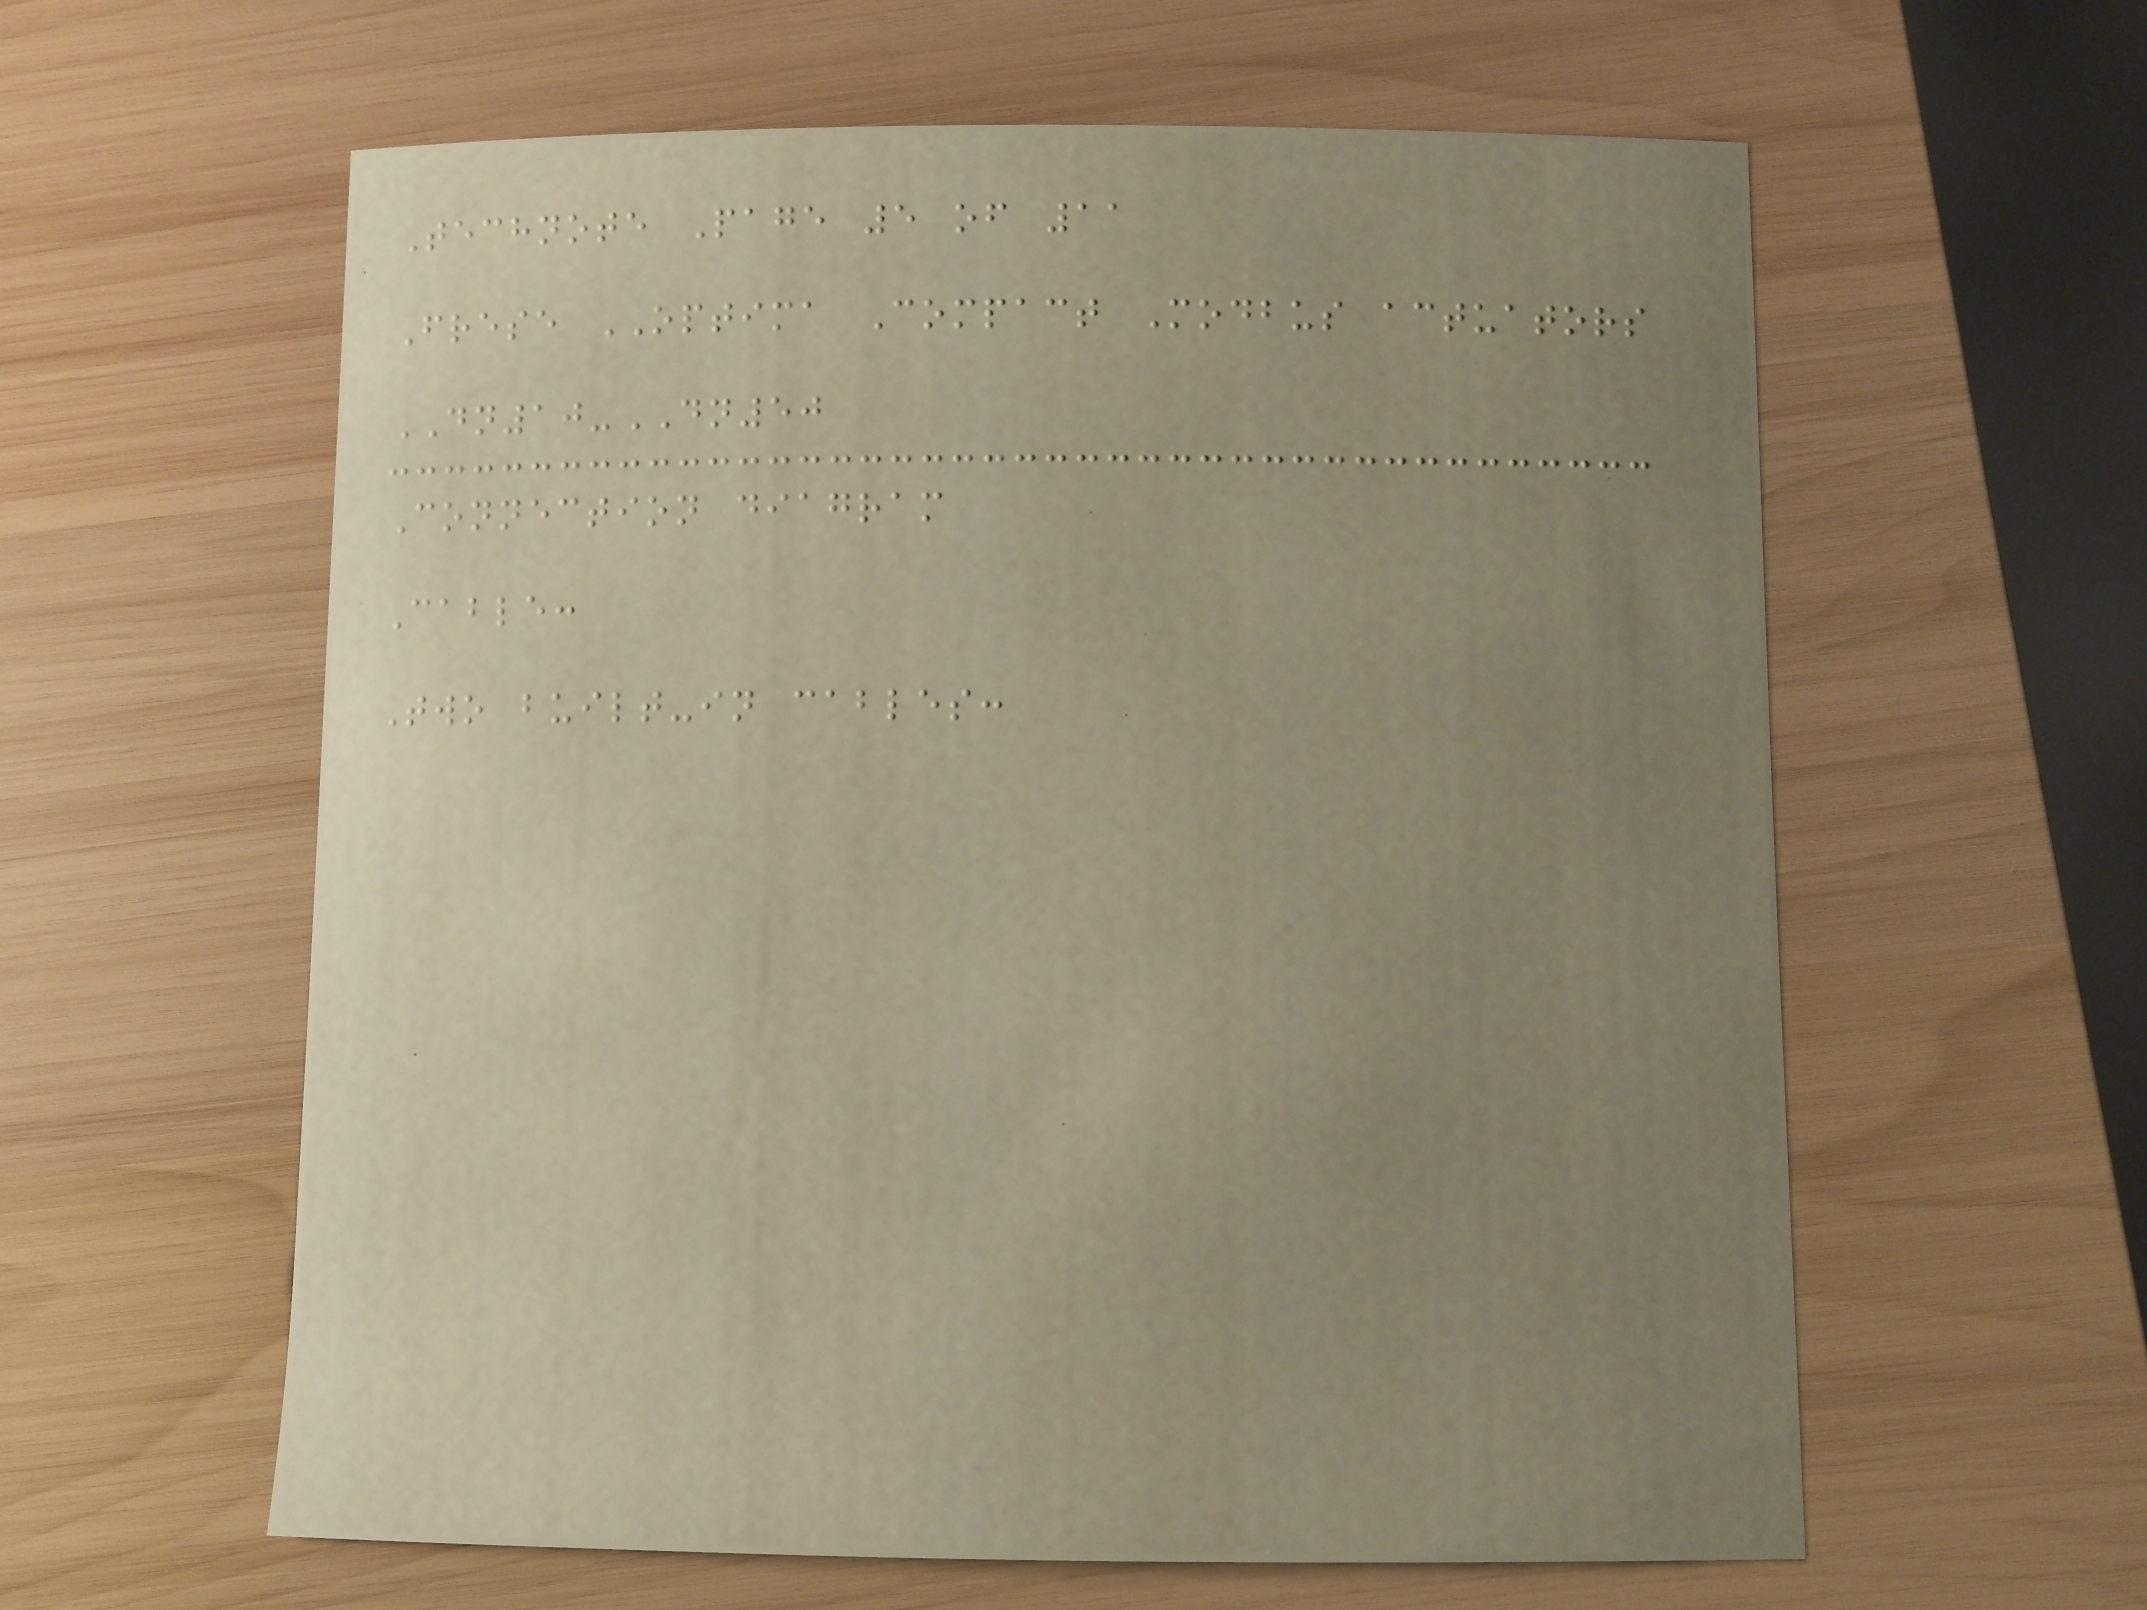Technote Page 5 of 11
Frese OPTIMA Compact Modbus actuators
DN10-DN50
Connection diagram
Cable:
Two built-in cables:
